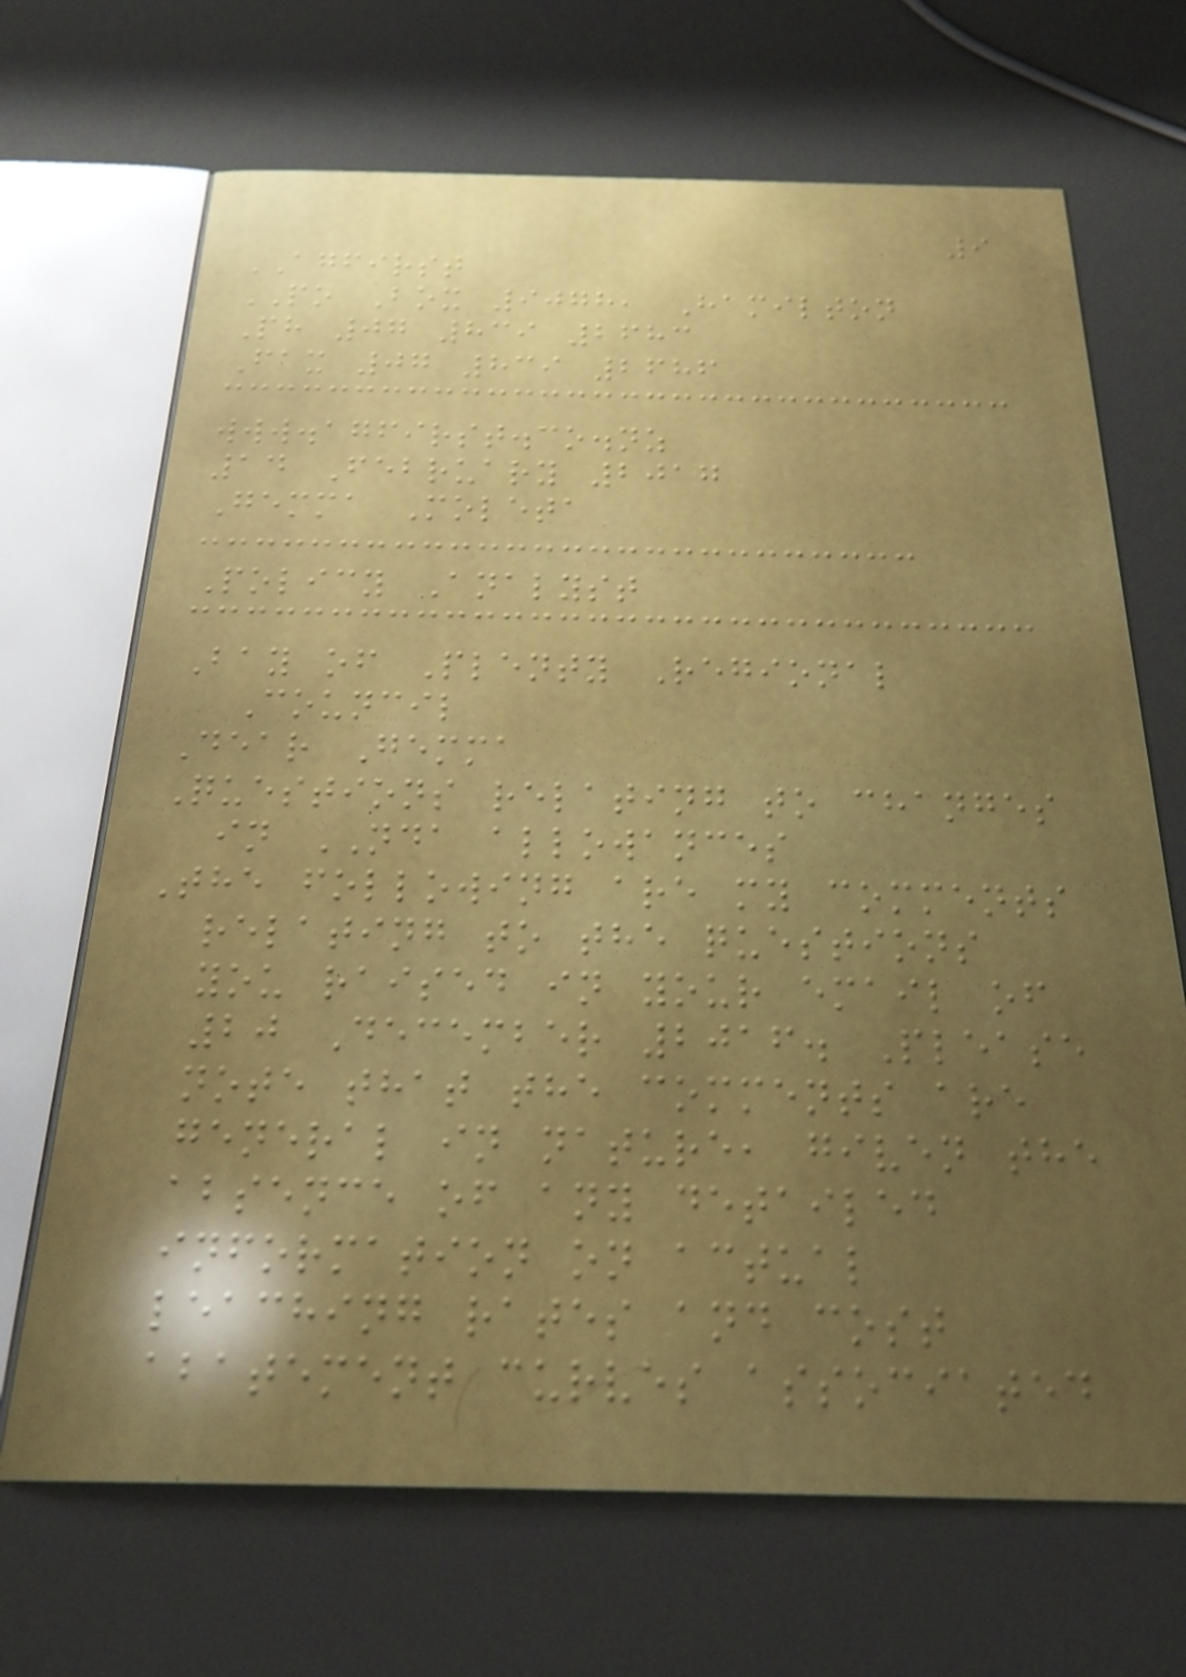9
AGFIRST
PO Box 9078, Hamilton
Ph 07 839 2683
Fax 07 839 2686
www.agfirst.co.nz
14 February 2017
Gemma Moleta
Policy Analyst
Bay of Plenty Regional
Council
Dear Gemma
Questions relating to changes
in NDA allowances
The following are my comments
relating to the questions
you raised in your email of
20 December 2016. Please
note that the comments are
general in nature, given the
absence of any detailed
information on actual
leaching rates and cost
abatement curves associated
